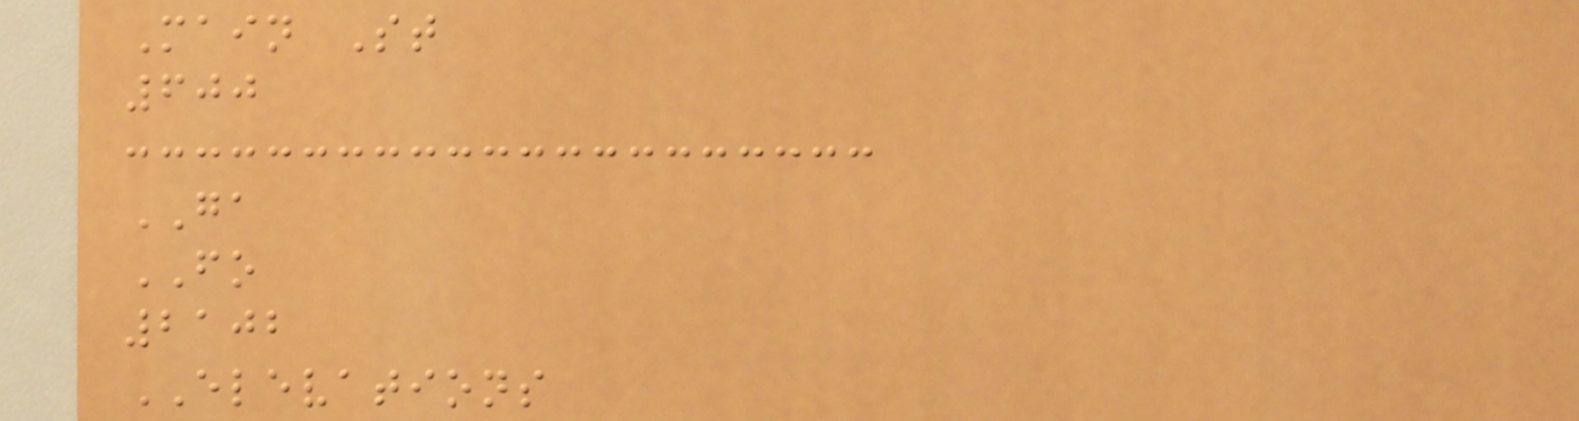Main St
600
GA
FO
2102
ELEVATIONS
